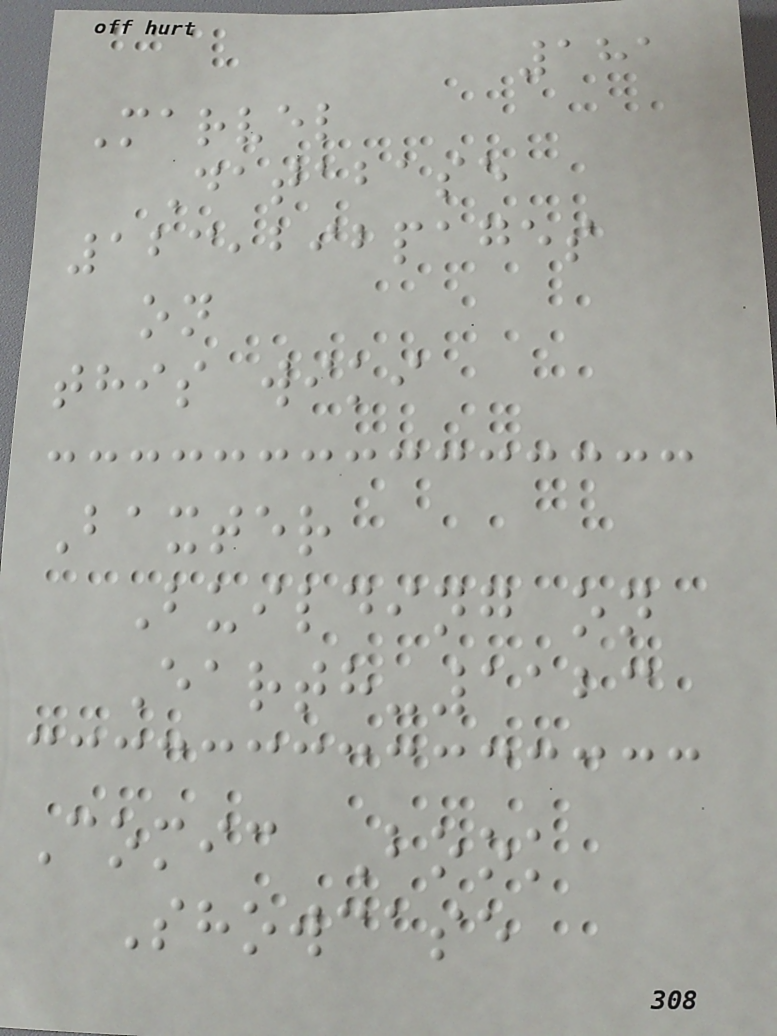181
Marvel
Database
123,292pages
on
this wiki
Baxter
Building on
Earth-1123
Comic Book
Showcase
